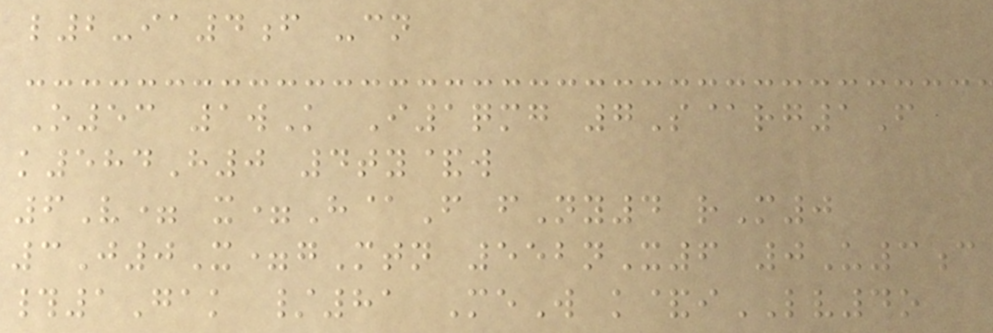l2-ia4f -cn
O53 1wK I1qmg 7S@rg1F
k584H0 4ty&w
6V= x=H@F fNy4 rM0
3J0X=gMtn 552nX6 0U3c
#1Gak /81 MeW k&iLV4o
